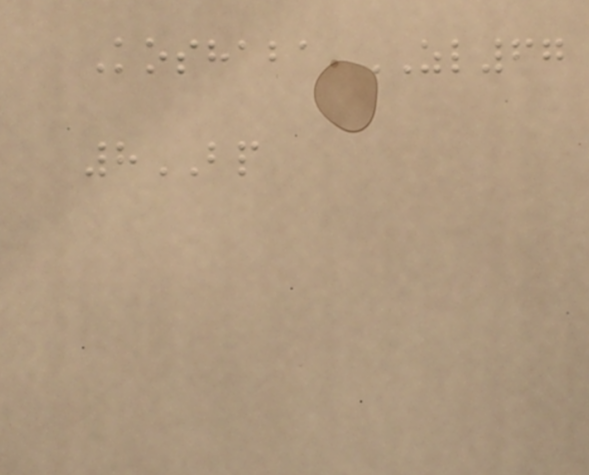Koshaba ZL67
8BP
